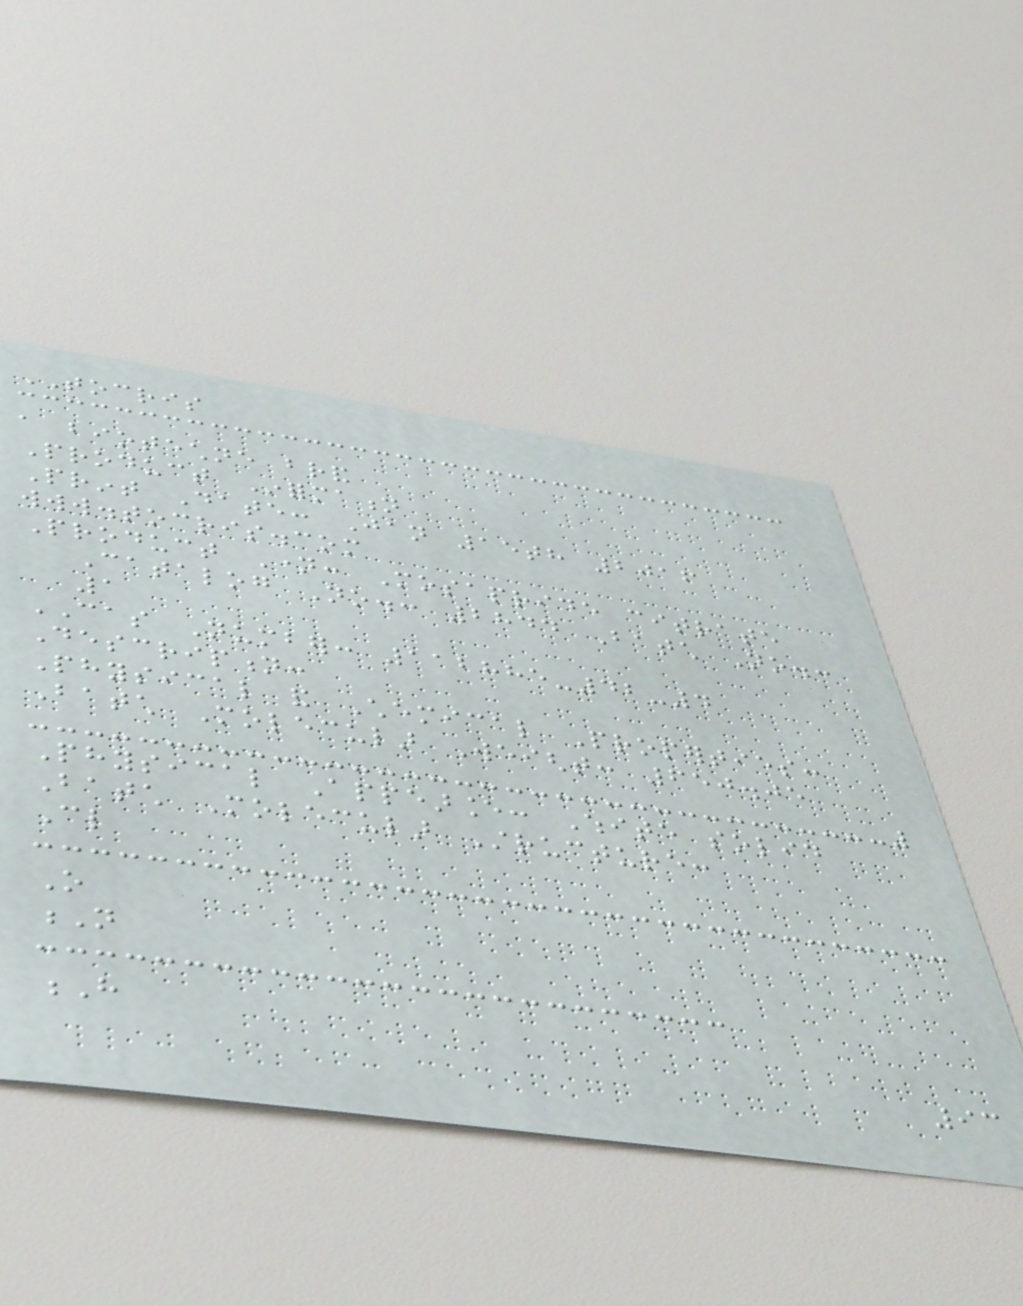TOCRIS
a biotechne brand
Product Information
Print Date: Jan 15th 2016
www.tocris.com
Product Name: Mosapride citrate
Catalog No.: 2844 Batch No.:
1
CAS Number: 112885-42-4
Description:
Physical and Chemical Properties:
Batch Molecular Weight: 650.05
Physical Appearance: White solid
Batch Molecular Structure:
Cl
O
N
H
93
